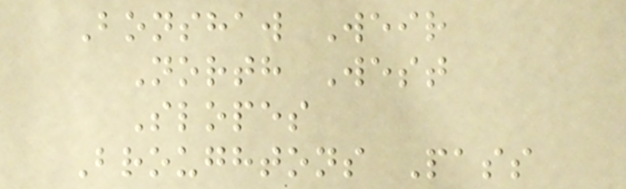Bonshaw Weir
North West
Slopes
Broughtons Pass
